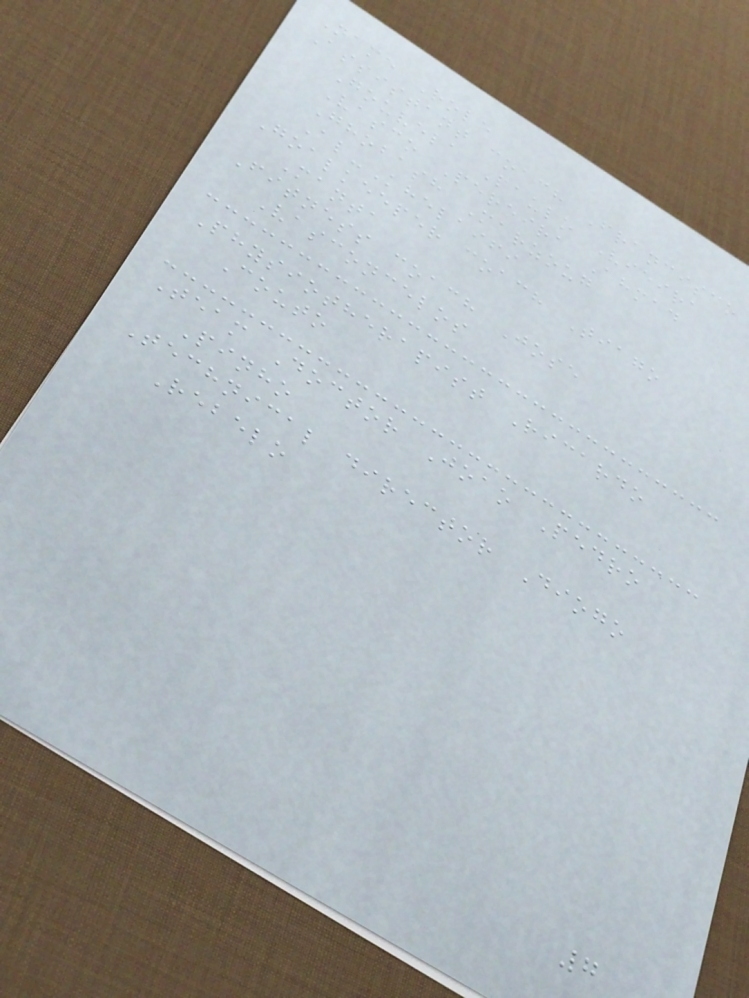Name Role
Assistant coach Francisco
Gouvela Paulo Vieira
Vasco Pereira Ahmad
Ghobash Marzoug
Al-Khelaifi
Goalkeeper coach Tiago
Manta
Fitness coach Jose
Vasconcelos
Physiotherapist Ricardo
Couto
Team Doctor Joao Pedro
Pinho
Technical director Diogo
Rebelo
7
